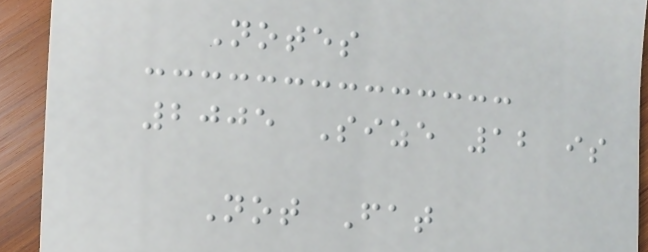Notes
2005 Size 12 is
Not Fat
